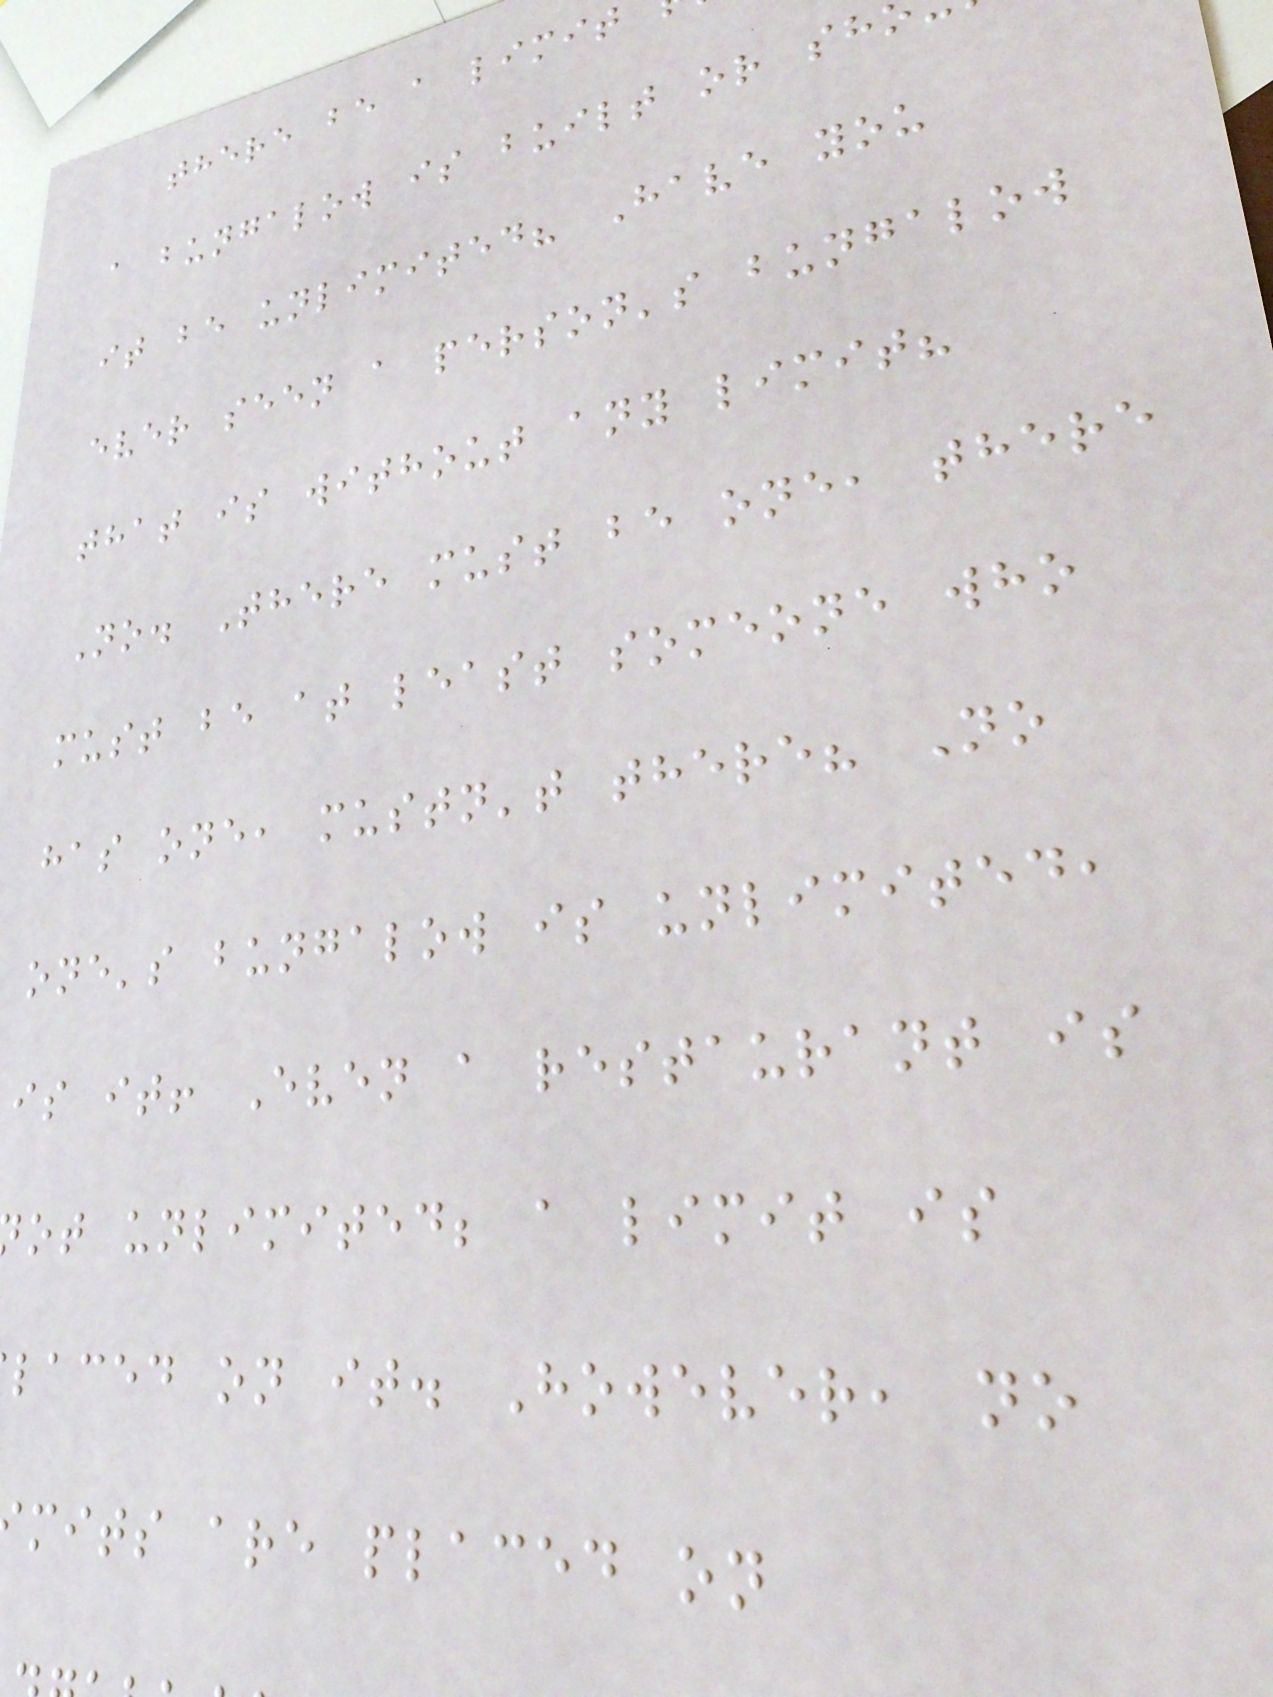there be a limit
a bungalow is built or sh
it be unlimited? Have you
ever seen a person's bungalow
that is without any limit?
No. There must be one, there
must be at least someone who
has one, mustn't there? No
one's bungalow is unlimited,
is it! Even a restaurant is
ot unlimited; a limit is
laced on it. However, no
mits are placed on
